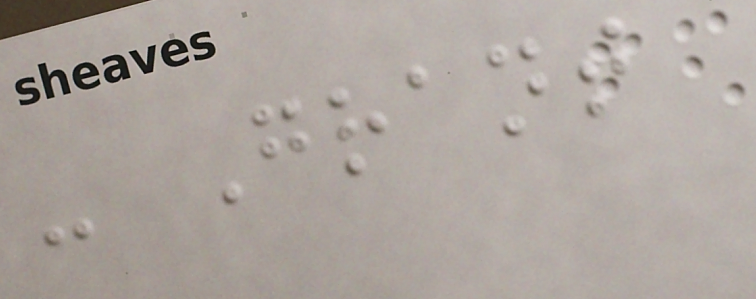- Grant
